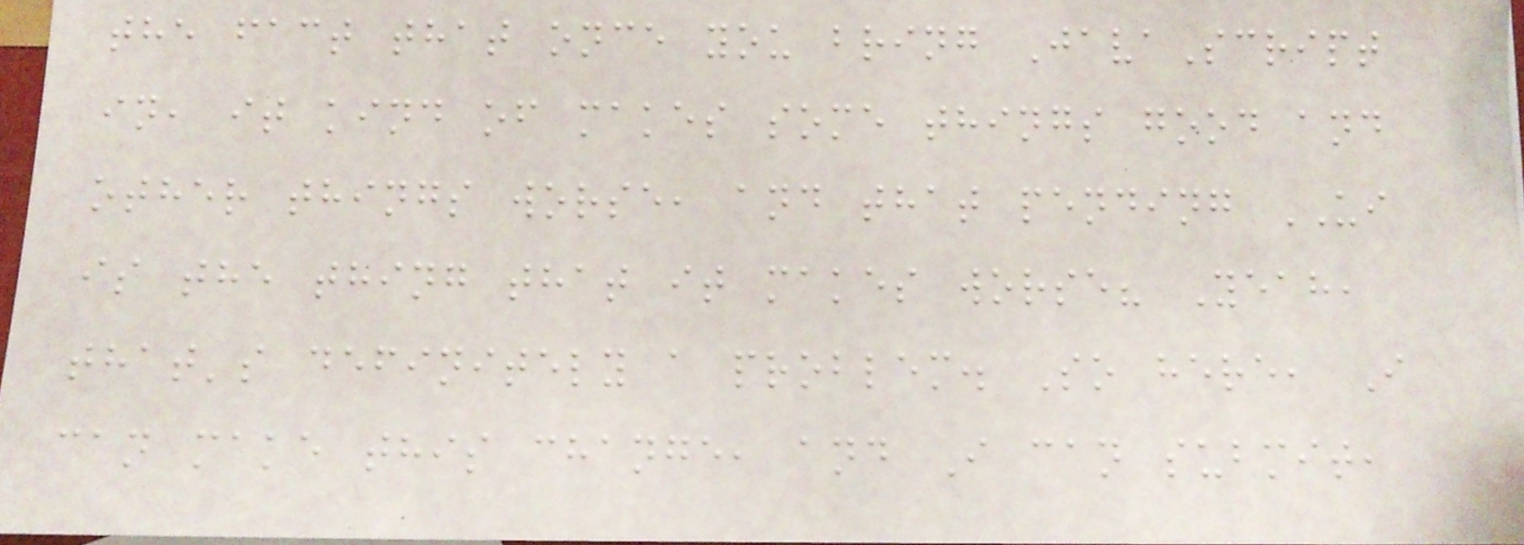the fact that once you bring JavaScript
in, it kind of makes some things good and
other things worse, and that pending UI
is the thing that it makes worse? Yeah,
that's definitely a problem. So here, I
can make this change, and I can submit,
